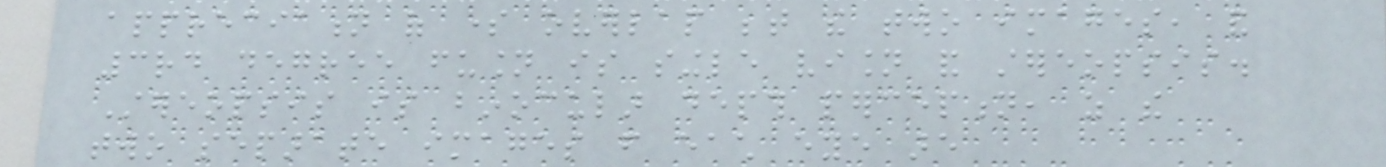appreciation of some overlap between the two images, and
3rd degree fusion is single vision and stereopsis.
Stereopsis is binocular depth perception, as the
two separate images from each eye are
